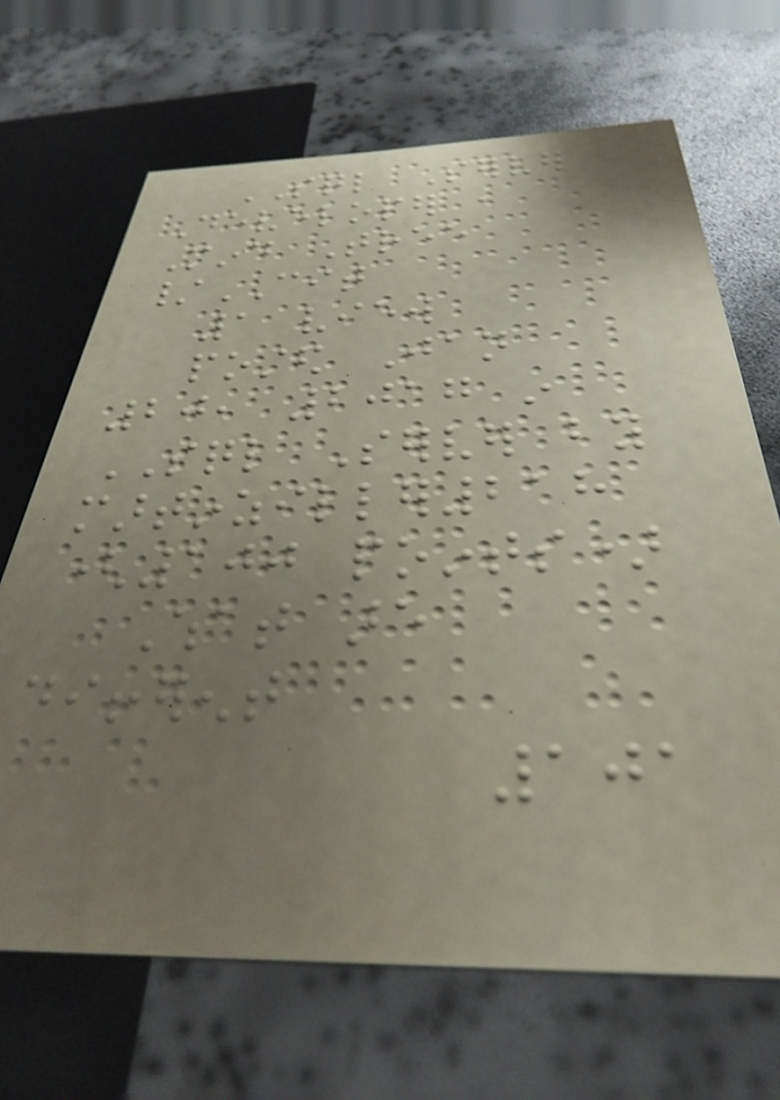SQL Server
Developer ,
Mind Tree
/CIT
1 view
posted Jan
20, 2017 in
SQL Server by
martinziller218
(100 points)
What are
different
101
